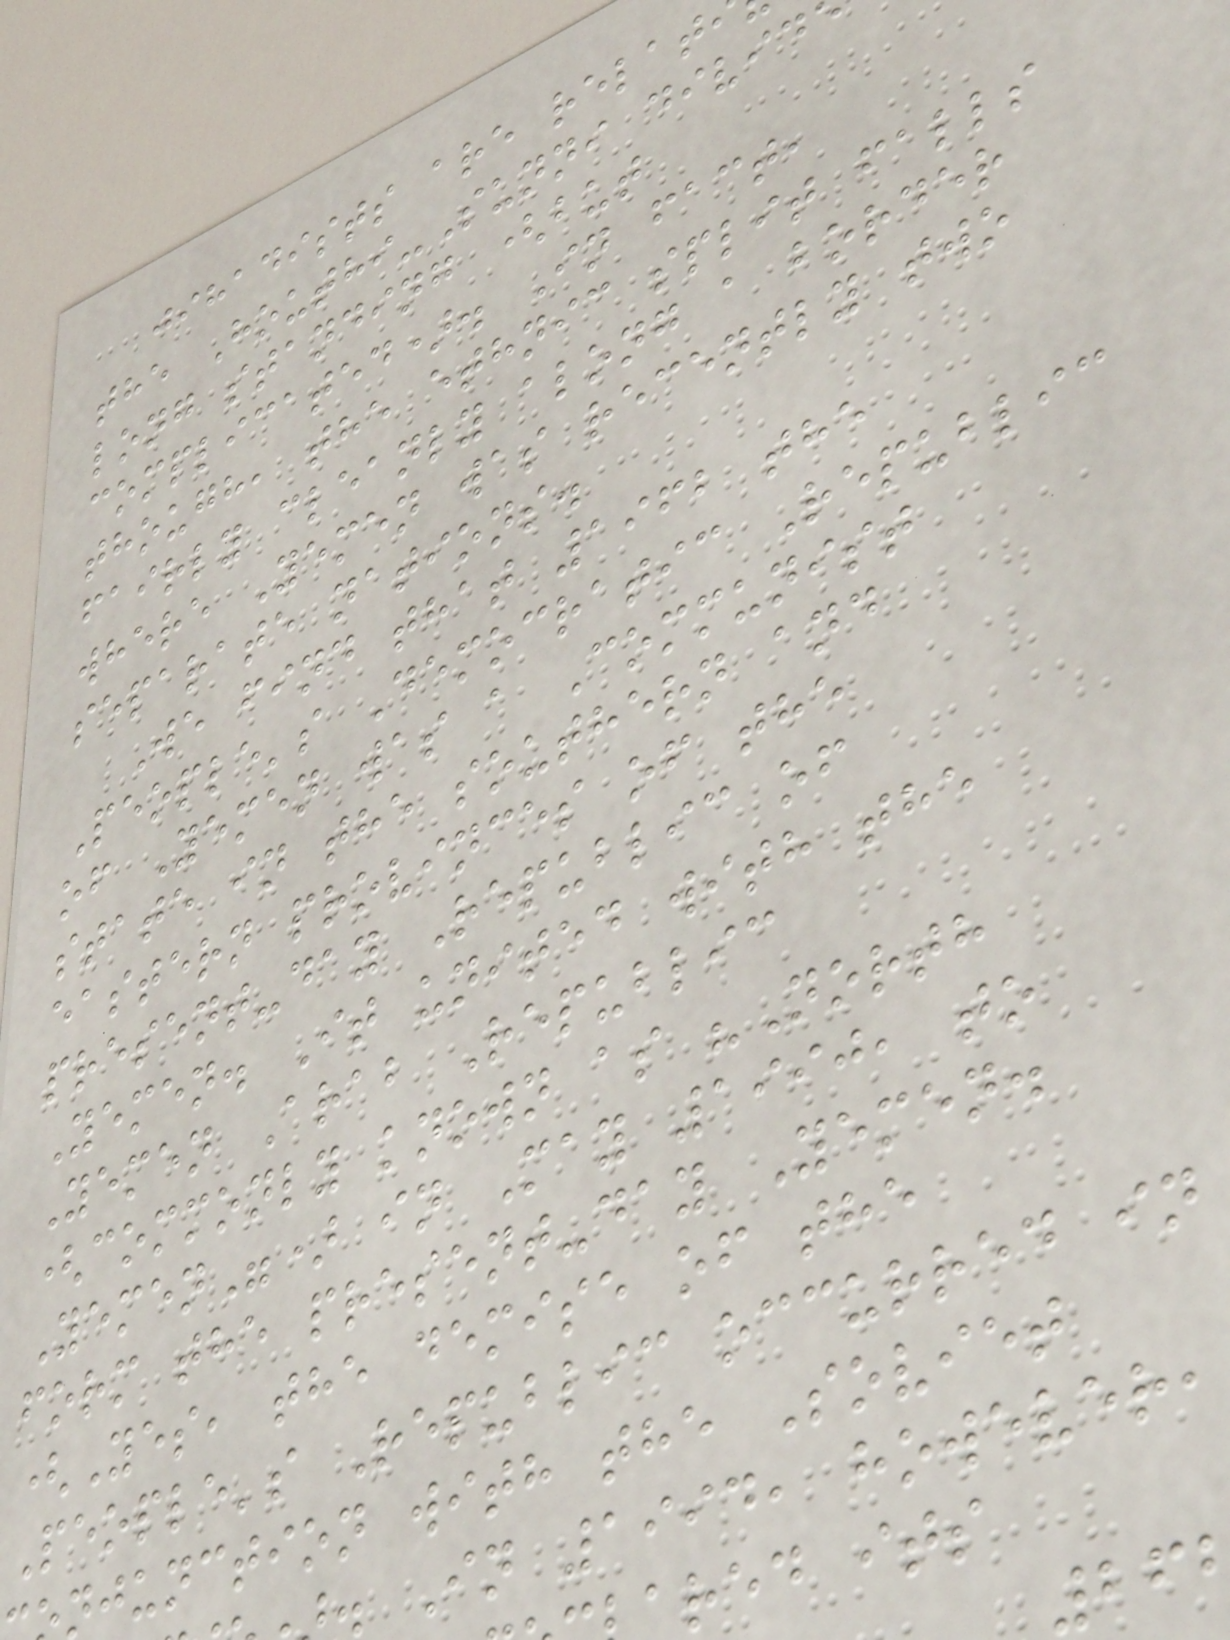jihadists are relat
the Houthi-Sunni divid
long standing (but
complicated). In fact,
though, the ethnic split falls
fairly cleanly along a border
where Yemen was recently two
separate nations.
We find that 1962 the
People's Democratic Republic
of Yemen was a Communist
state in the southern and
eastern provinces of the
present-day Republic of
Yemen. It united with the
Yemen Arab Republic
(commonly known as "North
Yemen") in May 1990, to
form the present-day Yemen.
(Yes, the demise of the
People's Republic occurred in
njunction with the Soviet
In 1994, however,
red its
